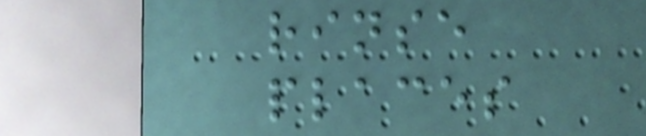rinse
places
